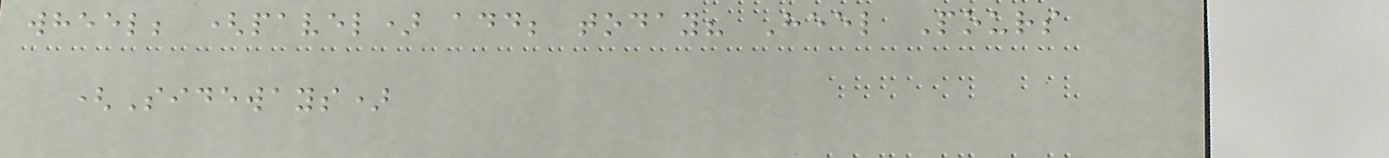wheel; (pavel) add; today? Heel Pours
(Sideways)
